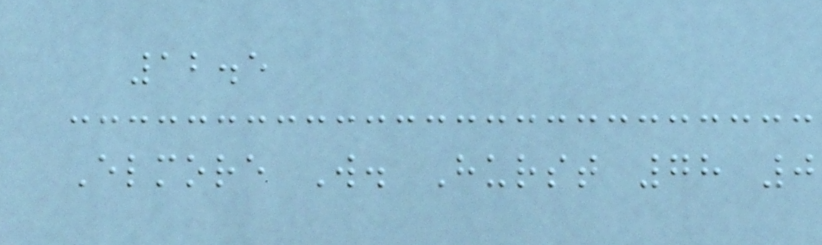12.5
Elmore W. Hurst 78 0
